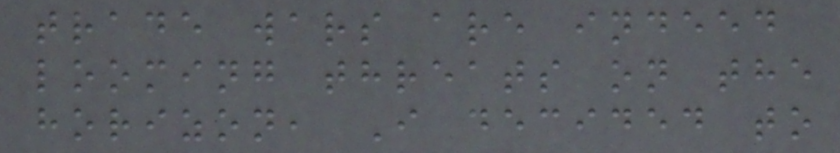trade wars are indeed
looming threats on the
horizon, I decided to
